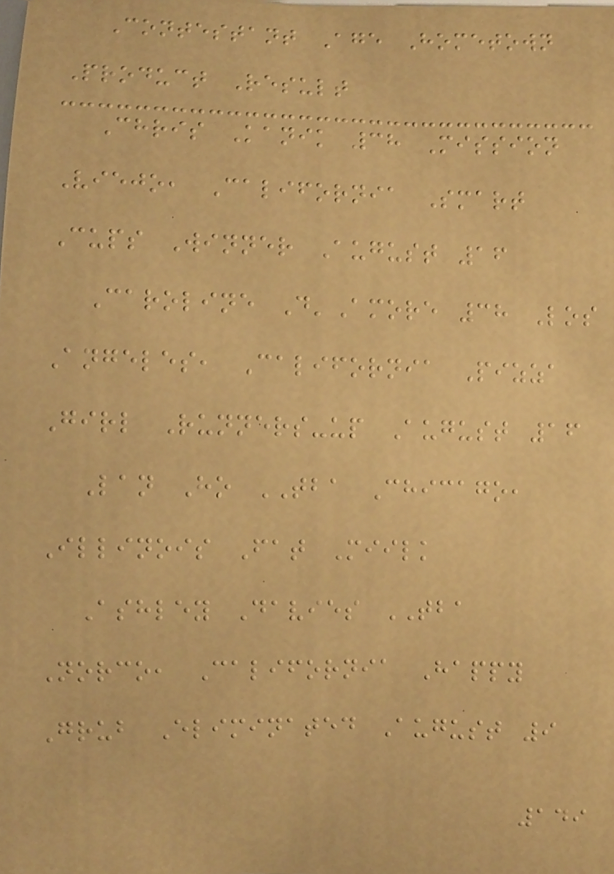Contestant Age Hometown
Product Result
Chris Kanik 38 Mission
Viejo, California Smart
Cups Winner August 16
Caroline D'Amore 38 Los
Angeles, California Pizza
Girl Runners-up August 16
Lan Ho TBA Chicago,
Illinois Fat Miilk
Ashley Davies TBA
Norco, California Happy
Grub Eliminated August 9
149
